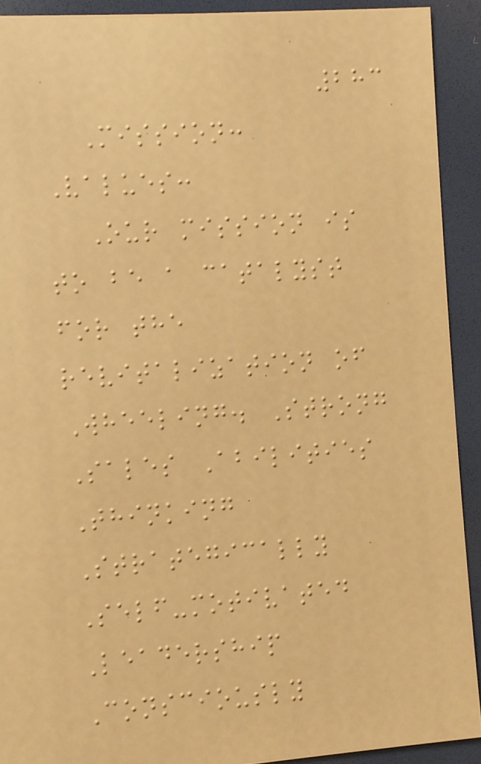283
Mission:
Values:
Our mission is
to be a catalyst
for the
revitalization of
Wheeling. Strong
Sales Abilities
Thinking
Strategically
Self-motivated
Leadership
Consciously
